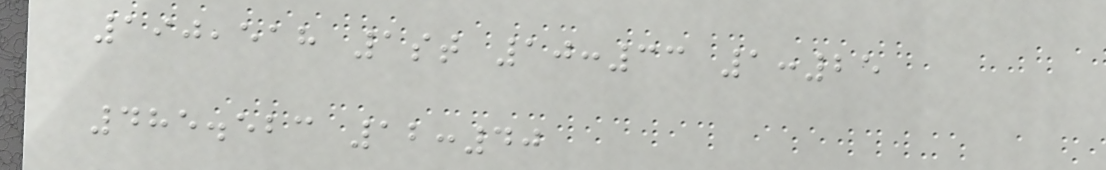190,518 1st 10:33 1:25
485.523 12:40
